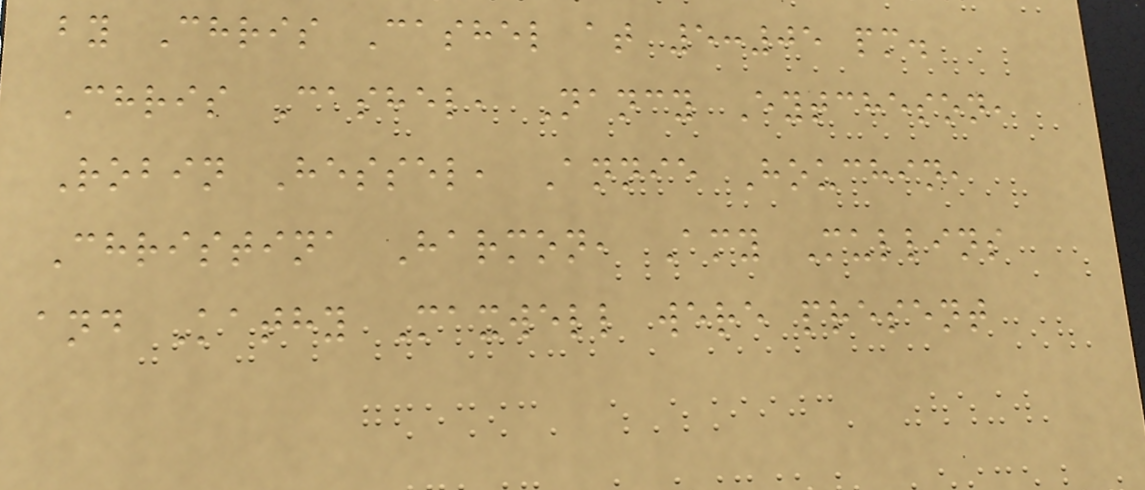by Chris Cashel at 5:05 pm.
Chris Cashel, Nancy Eytcheson,
Robin Hessel, Annie Houchin,
Christina Harmon, Amy Mullins
and Kathy Maxwell were present
